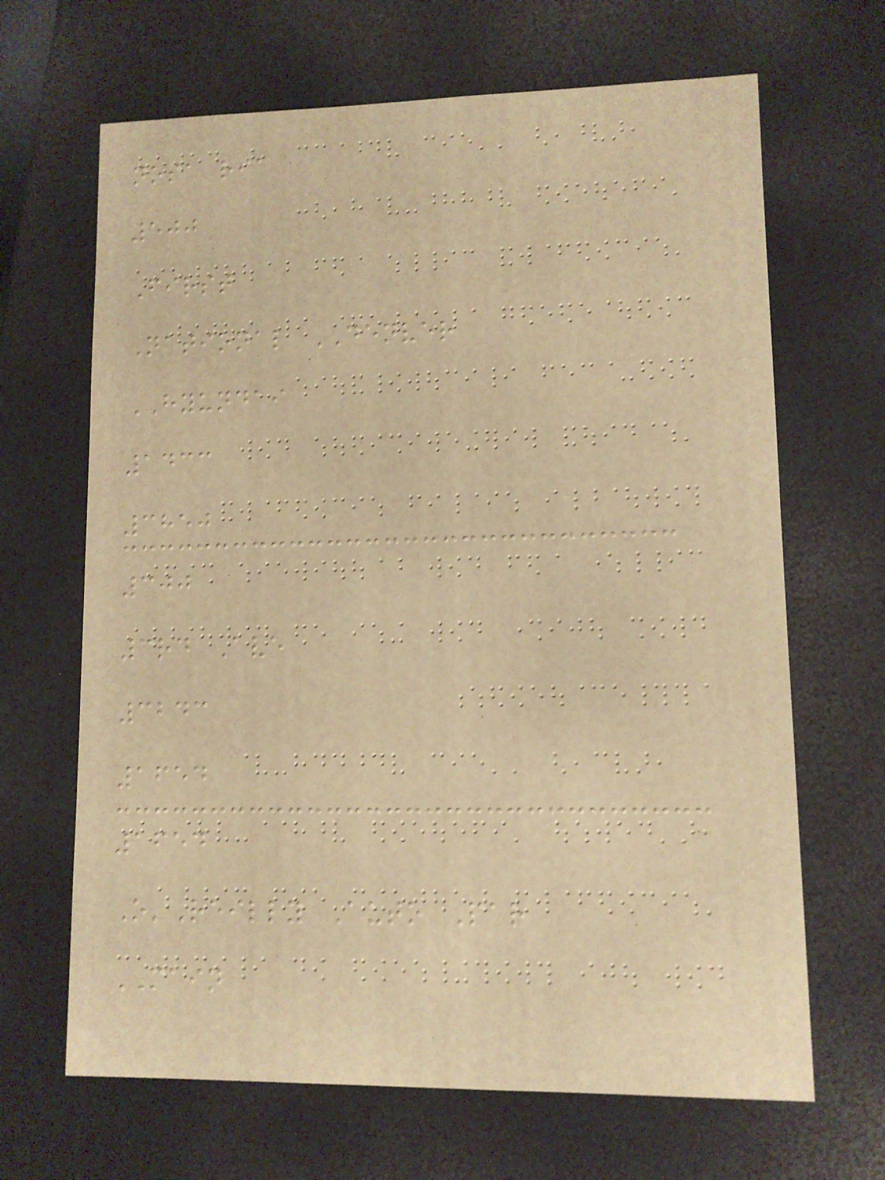nosa ria
500
First
National DENVER
HYUNDAI
1433
3850
300
3rd Ave
3243
1654
1654
O'Reilly Auto Par
MAIN
